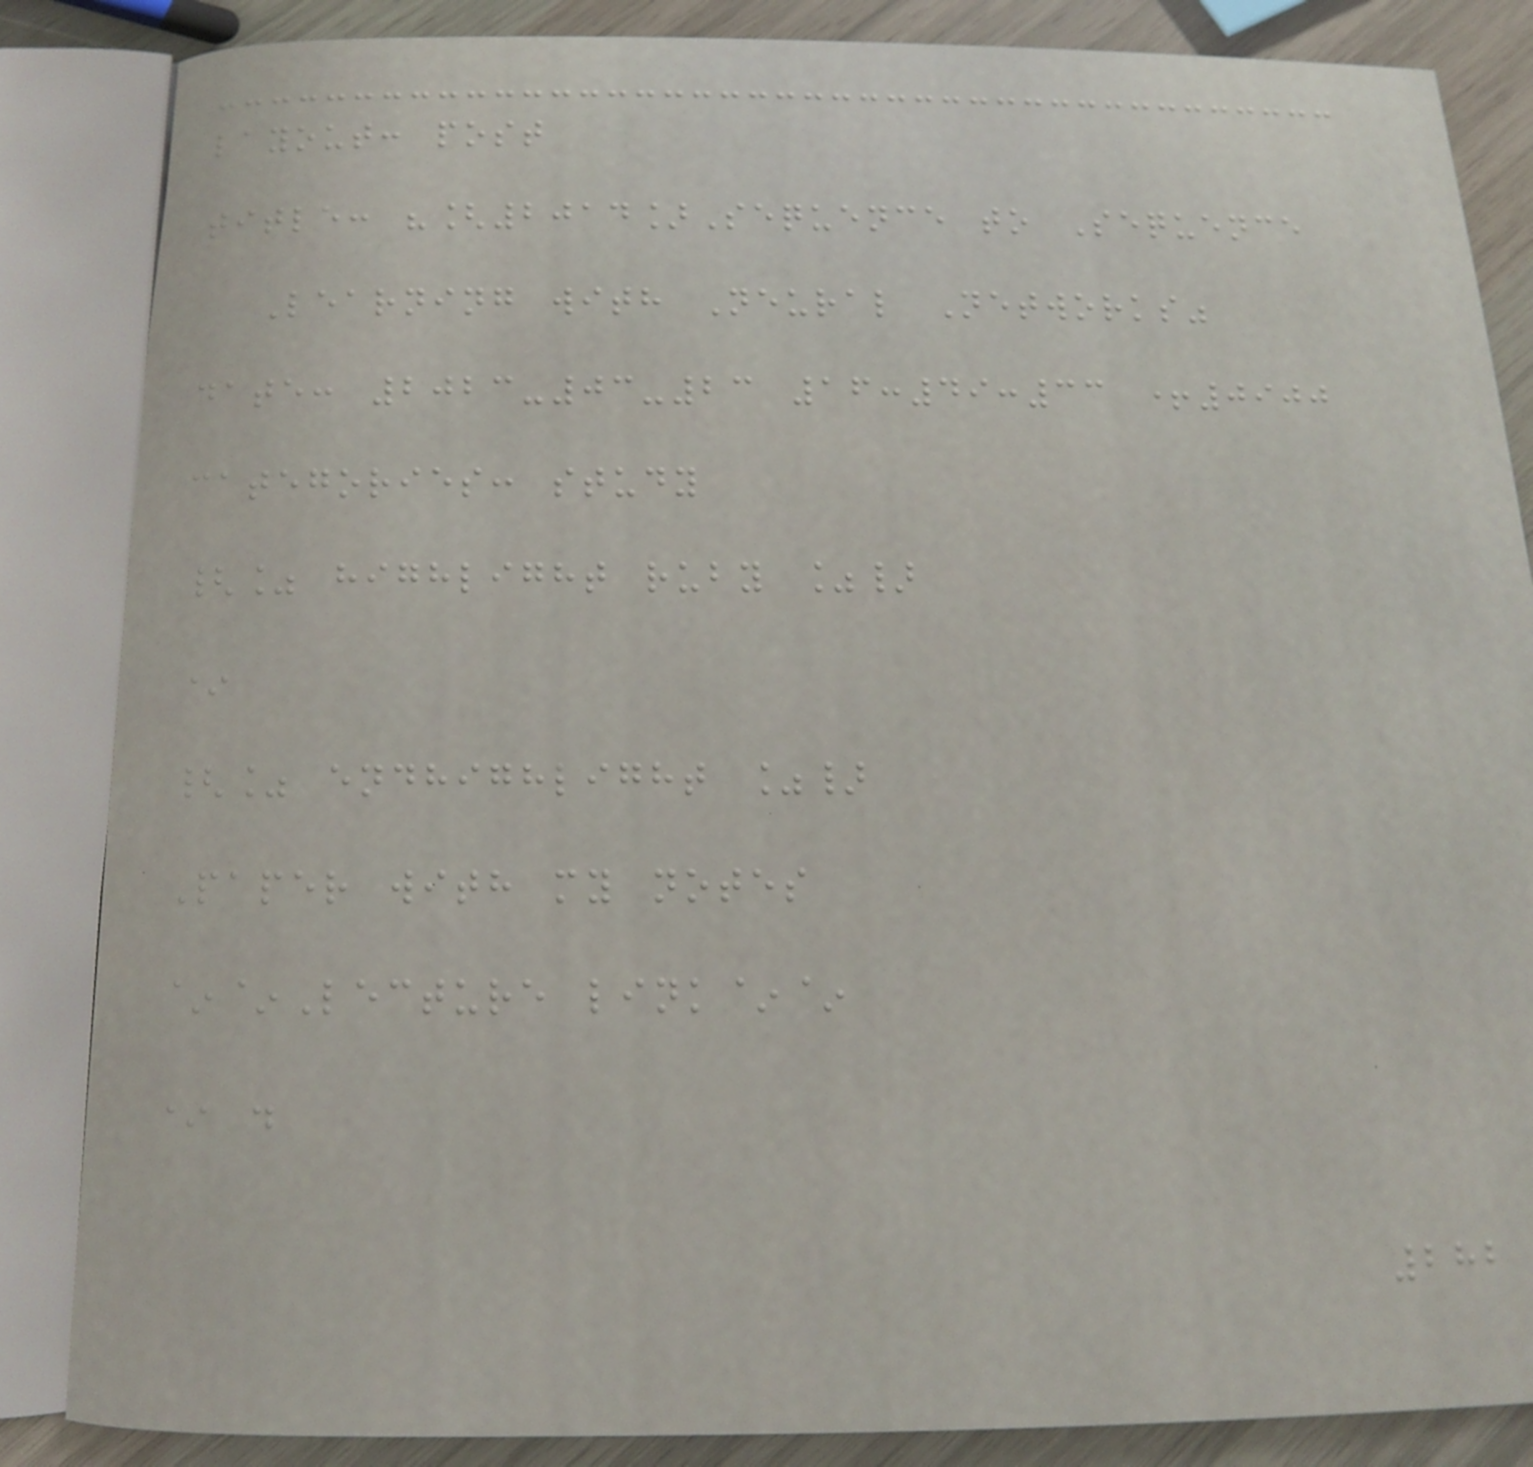layout: post
title: "[2014]Sequence to Sequence
Learning with Neural Networks"
date: 2023-03-23 16:49:33 +0900
categories: study
{% highlight ruby %}
*
{% endhighlight %}
Paper with my notes
~~Lecture link~~
* .
282
